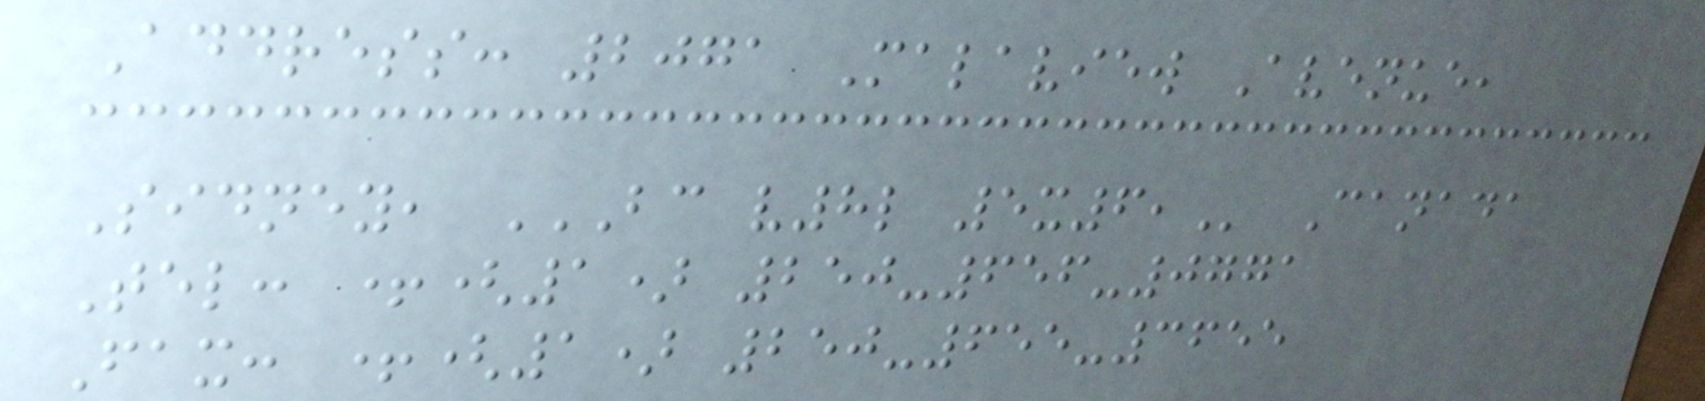Address: 2071 Malaview Avenue,
Sidney, BC V8L 5X6, Canada
Tel: +(1) 250-656-0771
Fax: +(1) 250-655-3655
